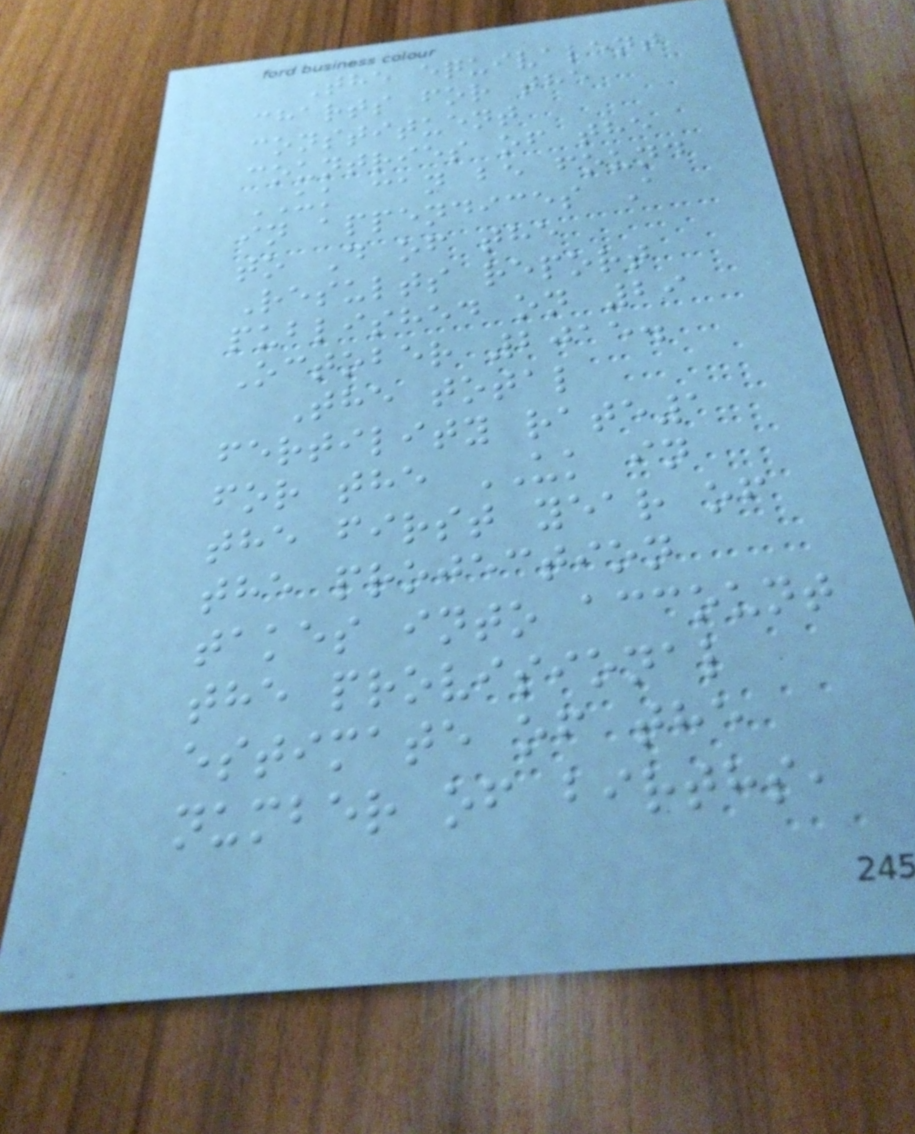The equivalent
charts for the
constituent
countries of the
UK can be found
in appendices A
to D of the
Results report
published on 29
October 2015.
The total
fertility rate1
for the UK in
the first year of
the projection
takes into account
the provisional
estimate of the
number of births,
